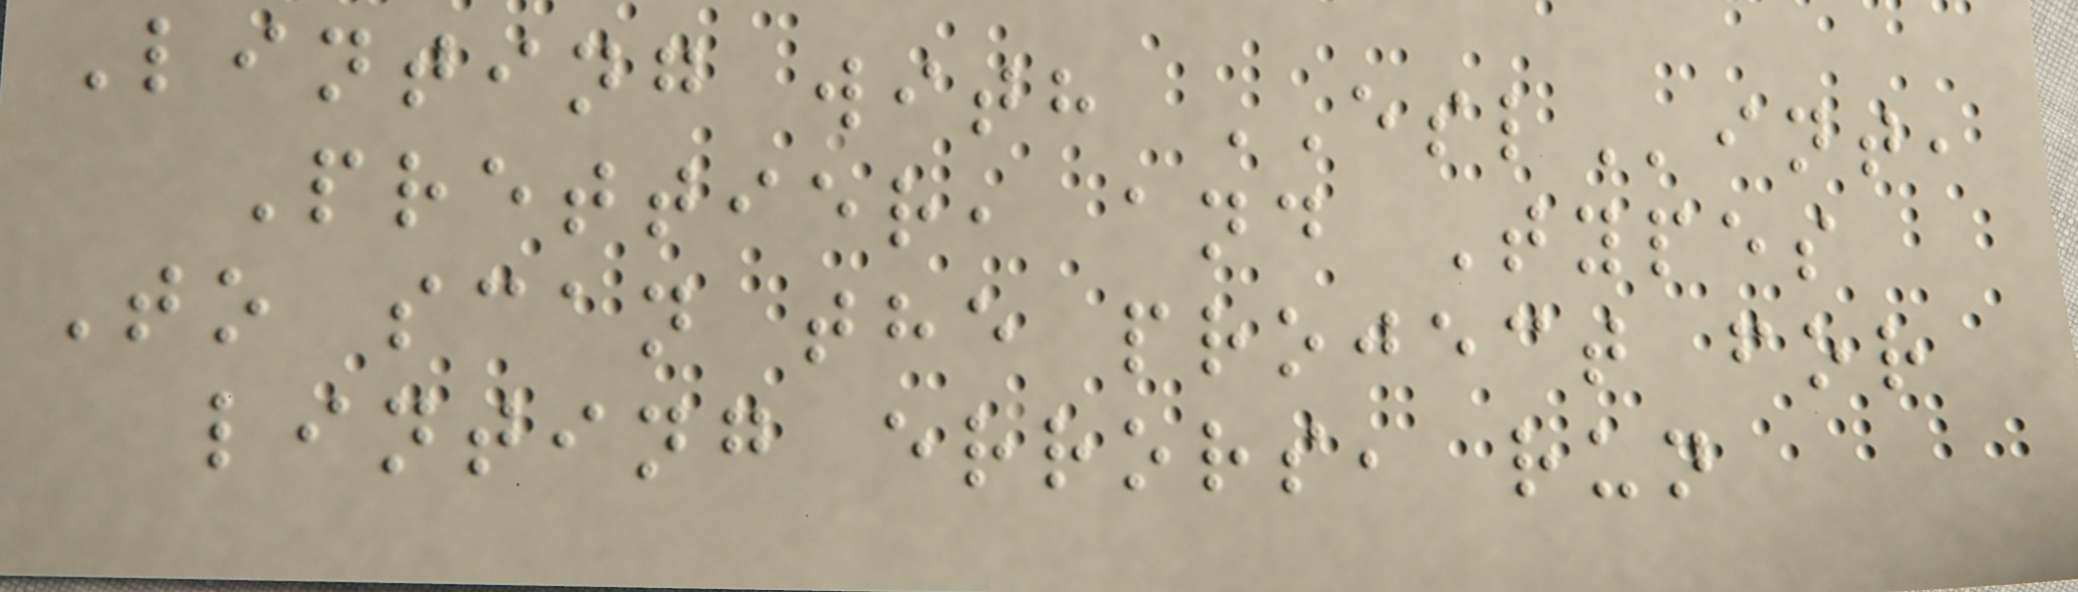Linting with ESLint,
Prettier, and Types
To scan the project for
linting errors, run
